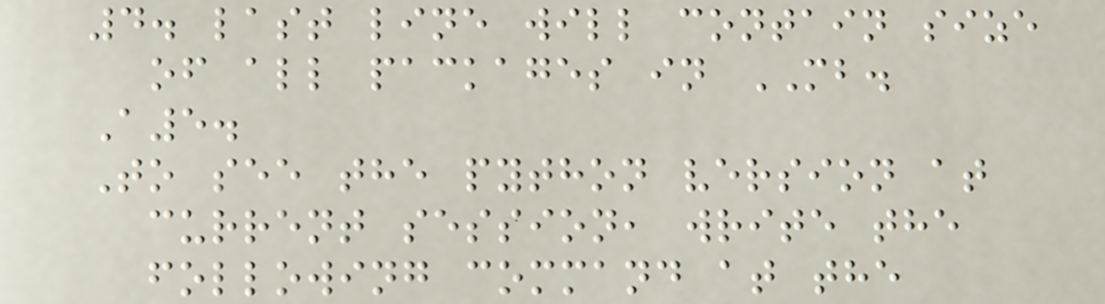4. last line will contain size
of all packages in MB.
A5.
To see the python version at
current session, write the
following command at the
